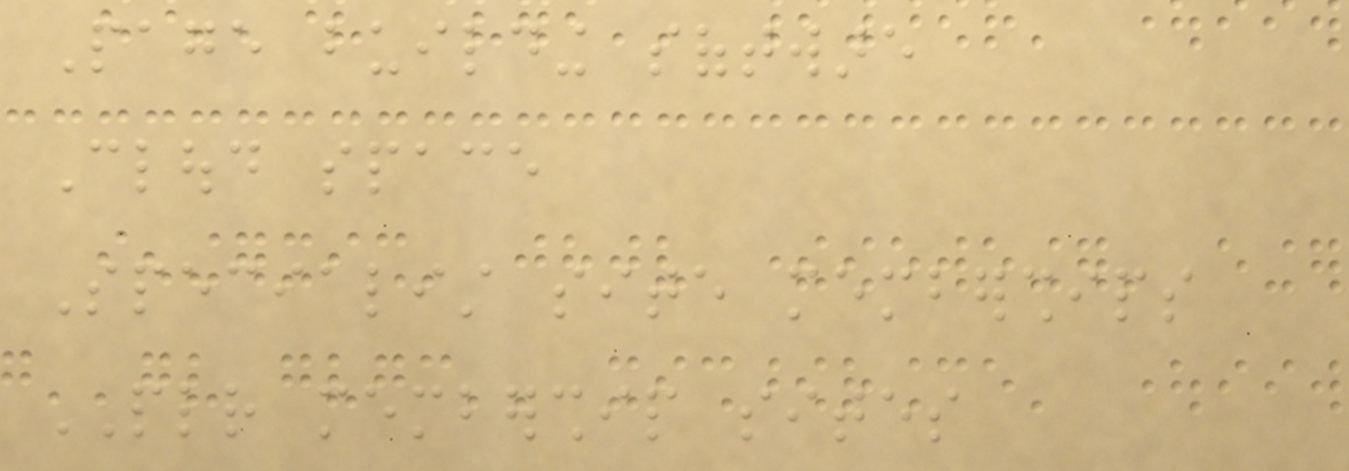Page building software
Cloud space
Specialist site memberships
PLR membership sites
